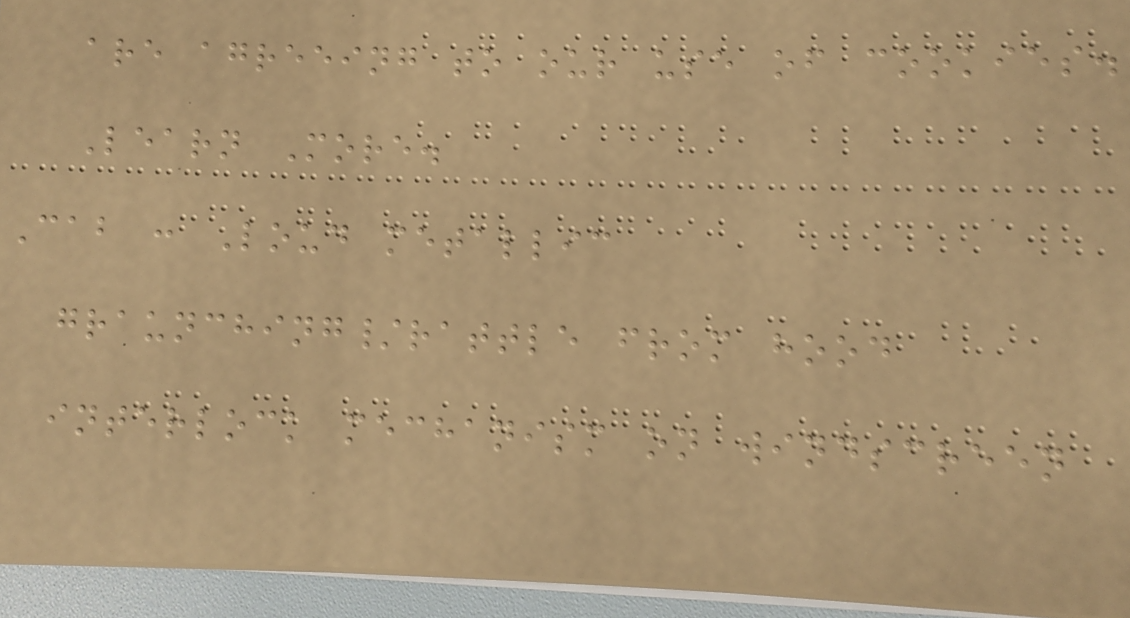are agreeing to our use of cookies.
Learn More.
Cab : Loud metallic
graunching/rattle from hood
interlock mechanism on windscreen
